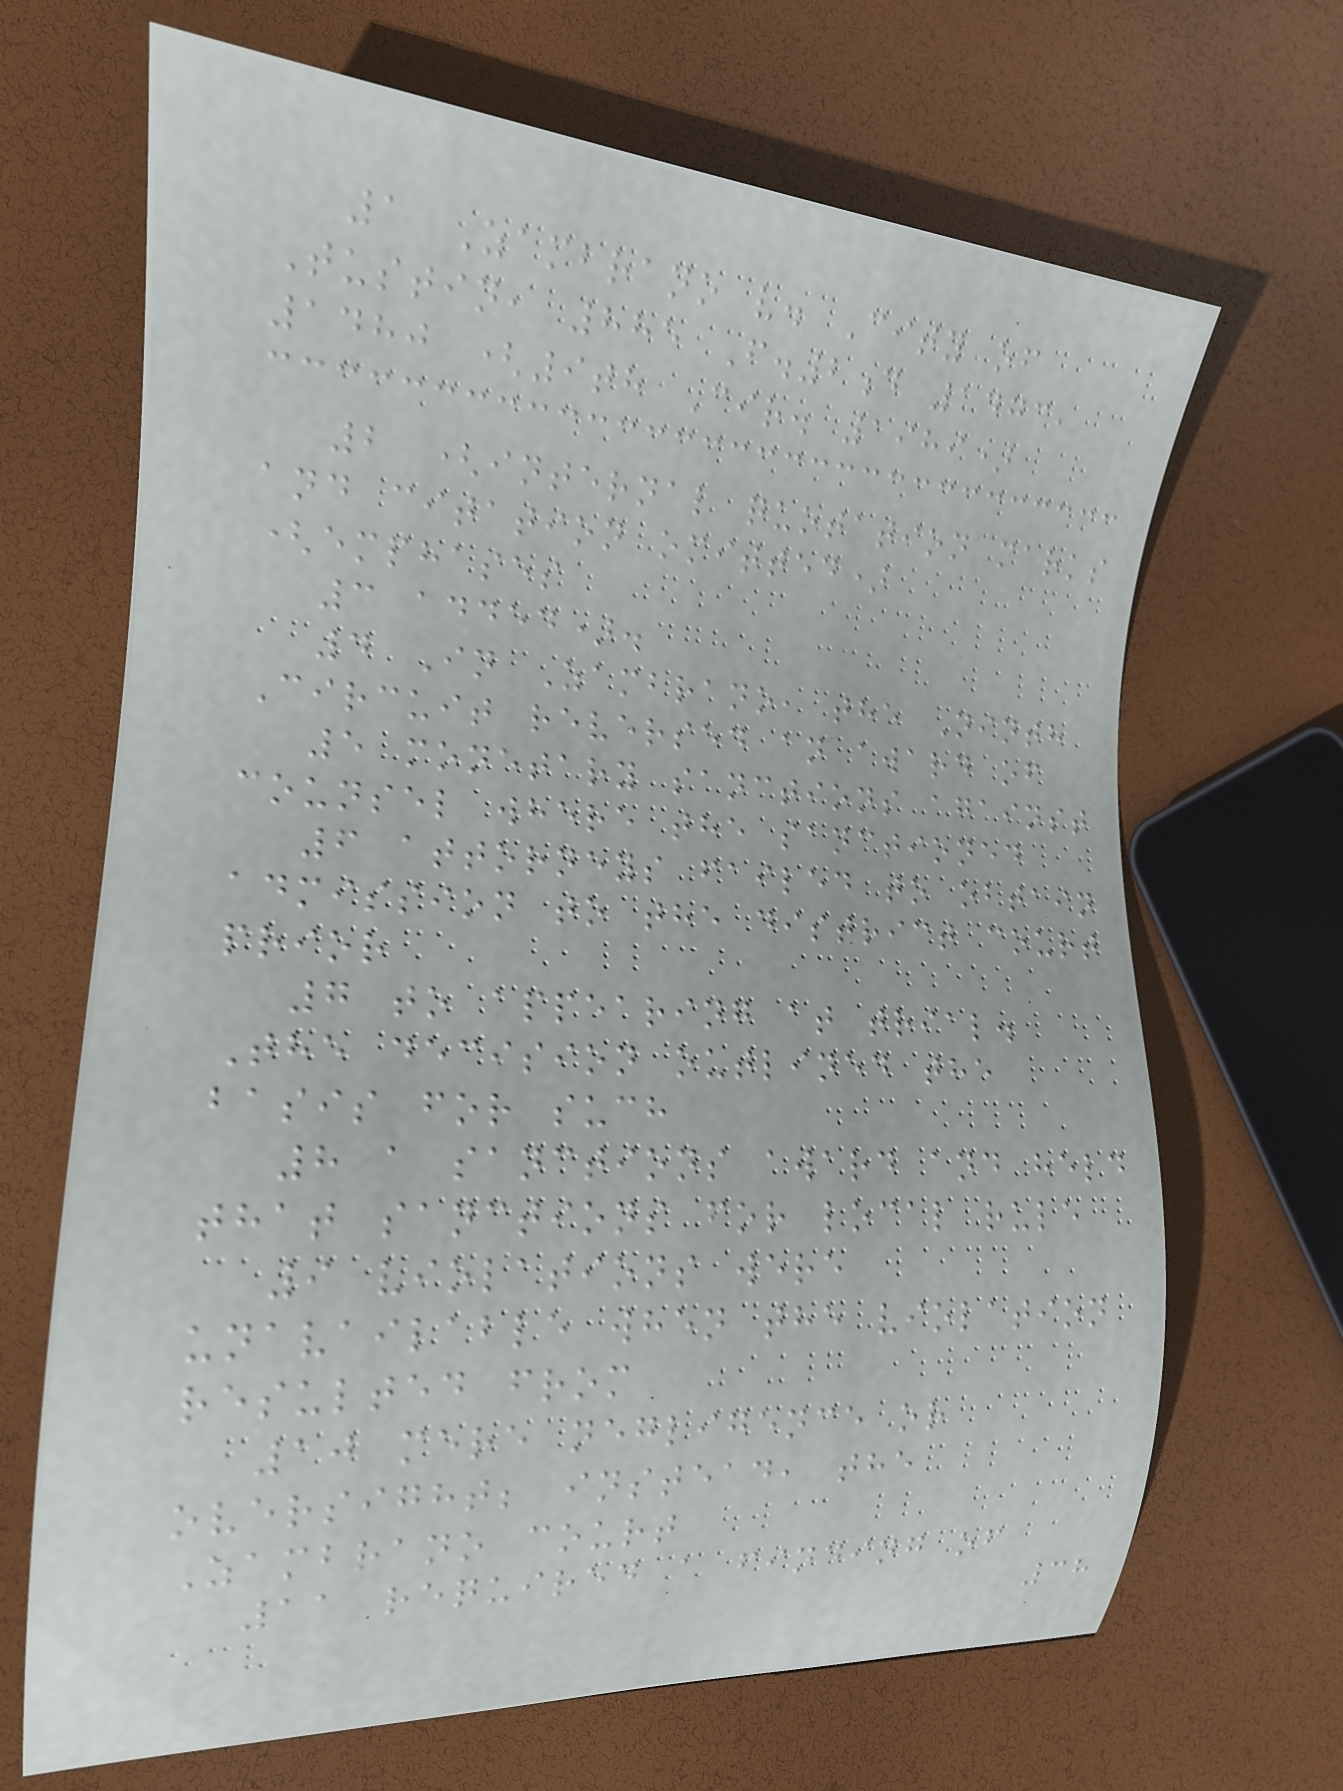1 Zambrano v. City of
Tustin, 885 F.2d 1473,
1480 (9th Cir. 1989)
2 (internal quotation marks
and citation omitted)
(emphases
3 added).
4 In Zambrano, the Ninth
Circuit reversed an award of
5 monetary sanctions against
counsel where the sanctioned
6 attorneys failed to obtain
admission to the district court
prior
7 to appearing at trial.
The decision outlined the
basis for such
8 a sanctions award and held
that sanctions for local rule
9 violations were
unavailable when the violation
resulted from
10 mere negligence or
oversight; instead, the
Zambrano court
11 required a finding of
38
